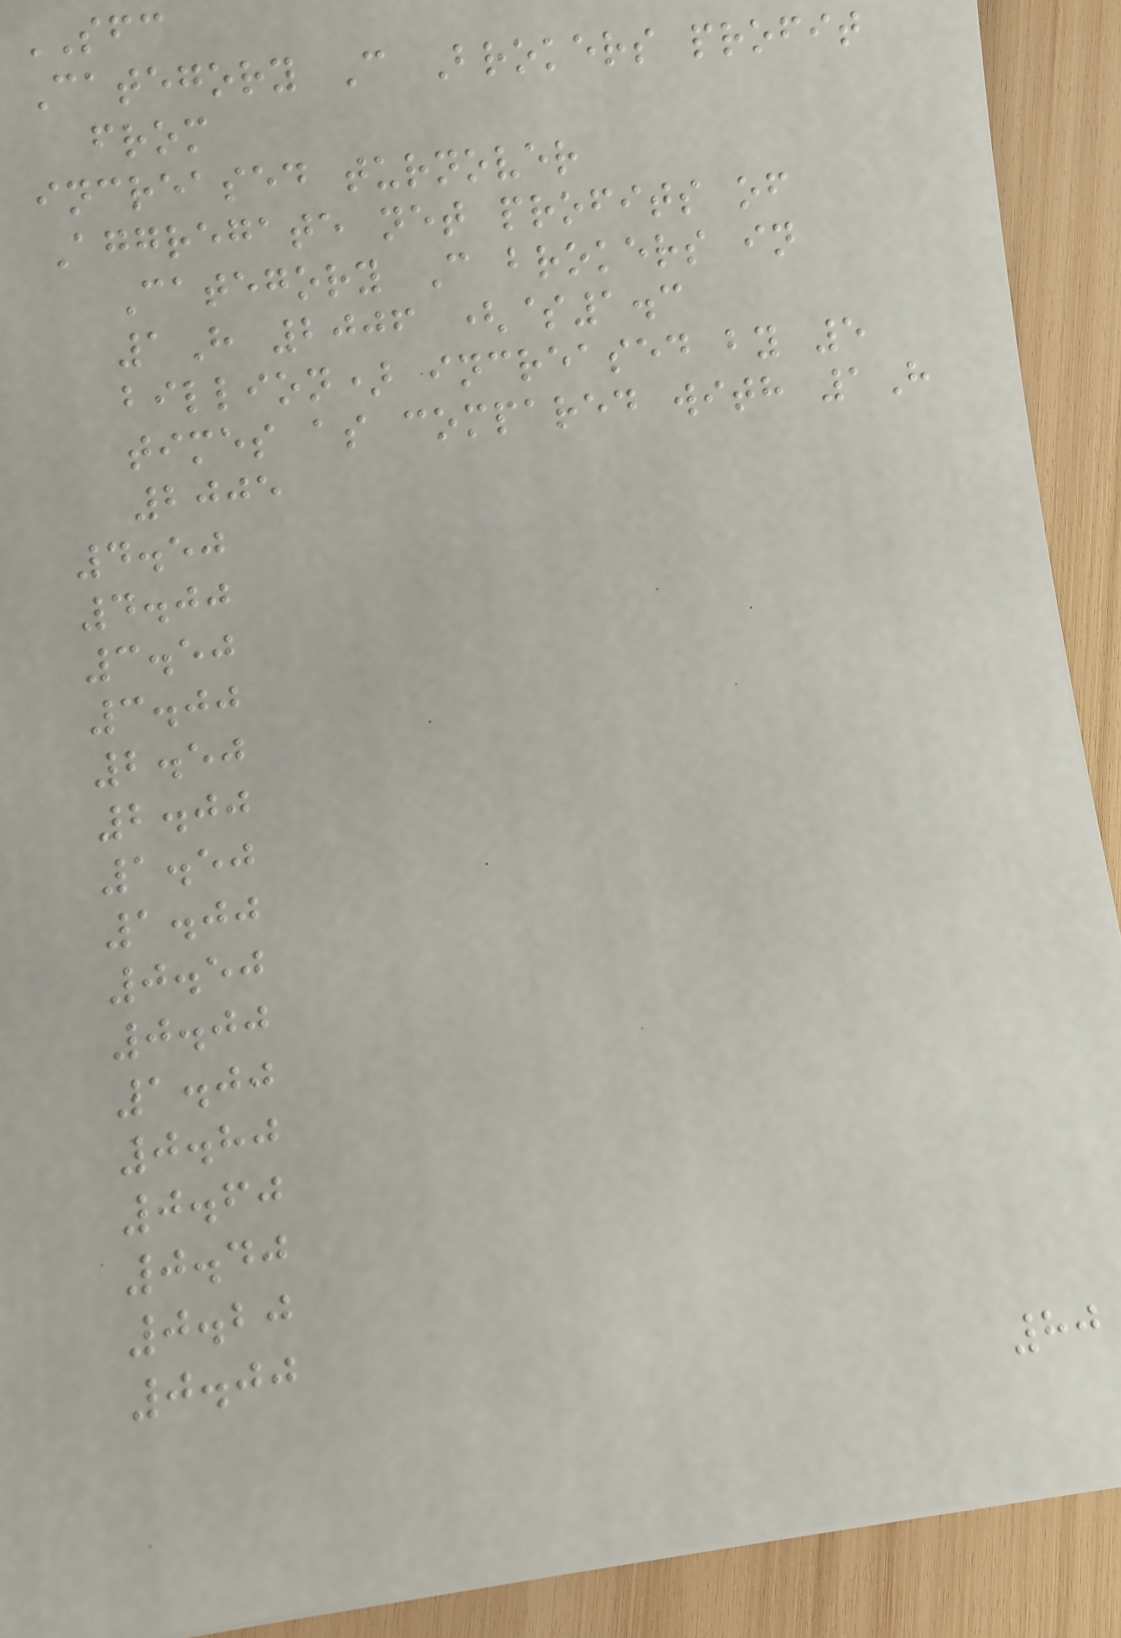SFC
Category C Brokers profit
from
increased turnover
Aggregate net profits of
Category C brokers in
1H 2006 ($1.3
billion) increased by 5
times as compared with 1H
2005
4.50
4.00
3.50
3.00
2.50
2.00
1.50
1.00
0.50
0.00
1.00
0.80
0.60
0.40
0.20
0.00
80
